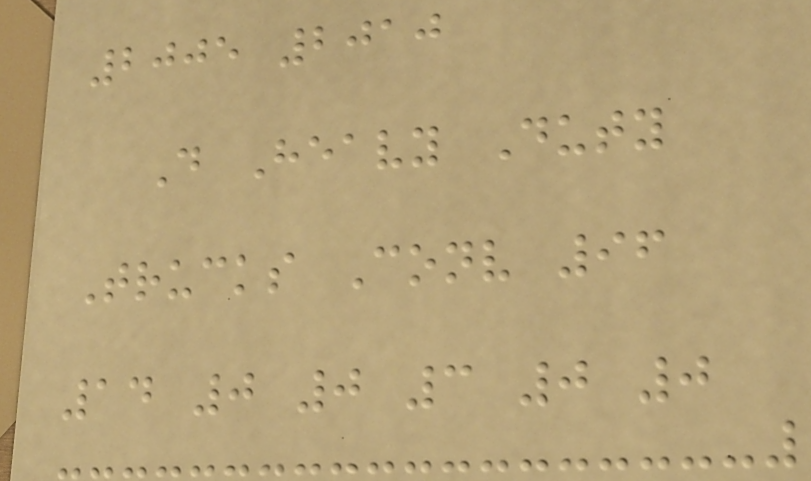2005 2010
D Heavy Duty
Trucks Conv 96
14 0 0 3 0 0
